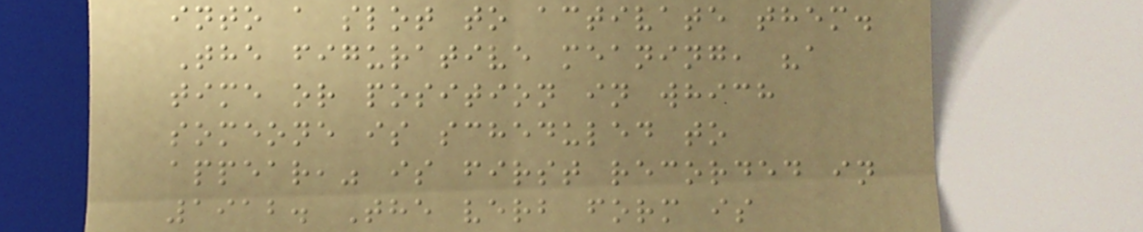into a slot to activate them.
The figurative meaning, "a
time or position in which
someone is scheduled to
appear," is first recorded in
1912. The verb form is
